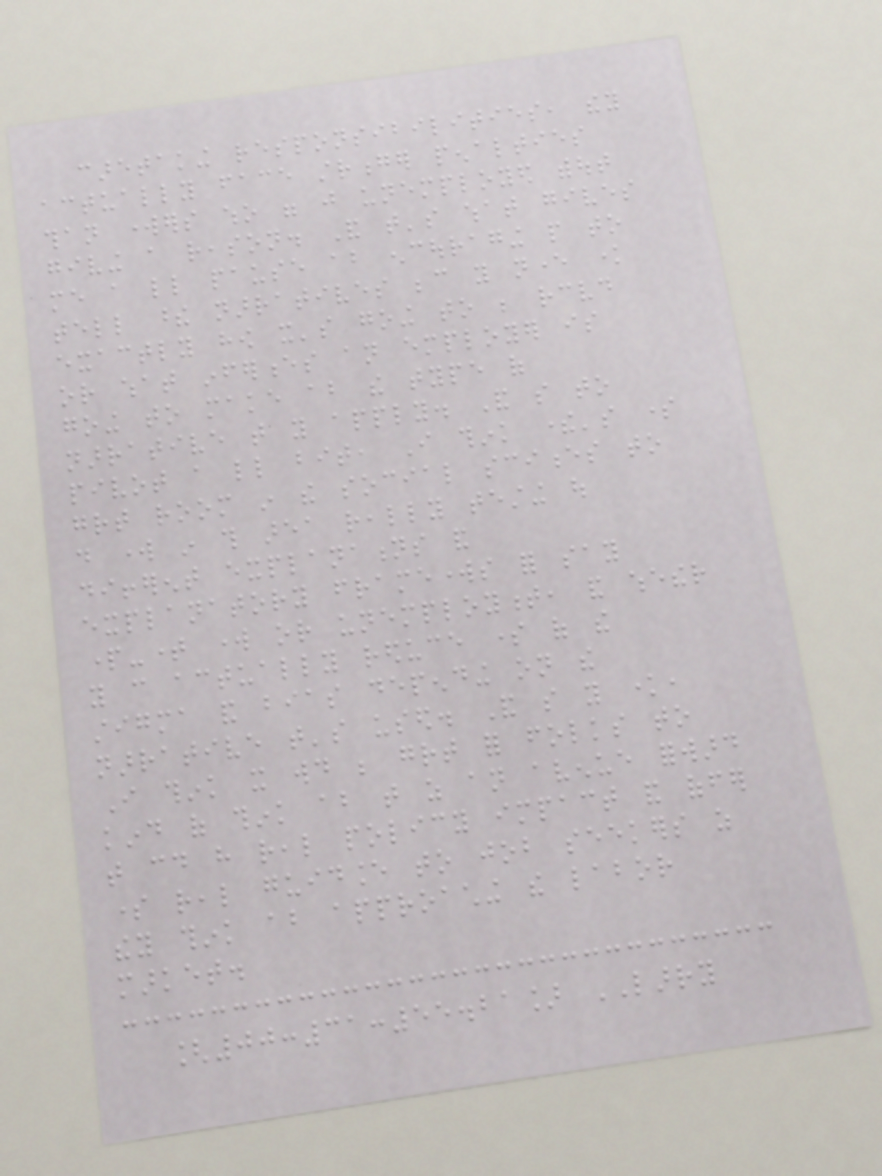caretaking responsibilities, they
actually face stronger penalties
than workers who were just unemployed without
giving a reason. And that's what gives
me a little pause about encouraging people to
tell these narratives because you never know
exactly how it's going to be received
or what inferences an employer is
going to make about the type of
narrative that you apply. And so to
pivot a little bit, I think there's some
great room in the social sciences to
do work in this area really testing out
different explanations and
explanatory frameworks for say
part-time work or unemployment, and whether
you can actually reduce some of the
stigma and bias depending on the
narrative that's used. And so you know,
I think it would be great for folks to
kind of think about that as an avenue forward
that could have real policy impact and offer
some real guidance to job seekers as
they think about approaching the labor
market.
[00:31:55.21] LARRY
